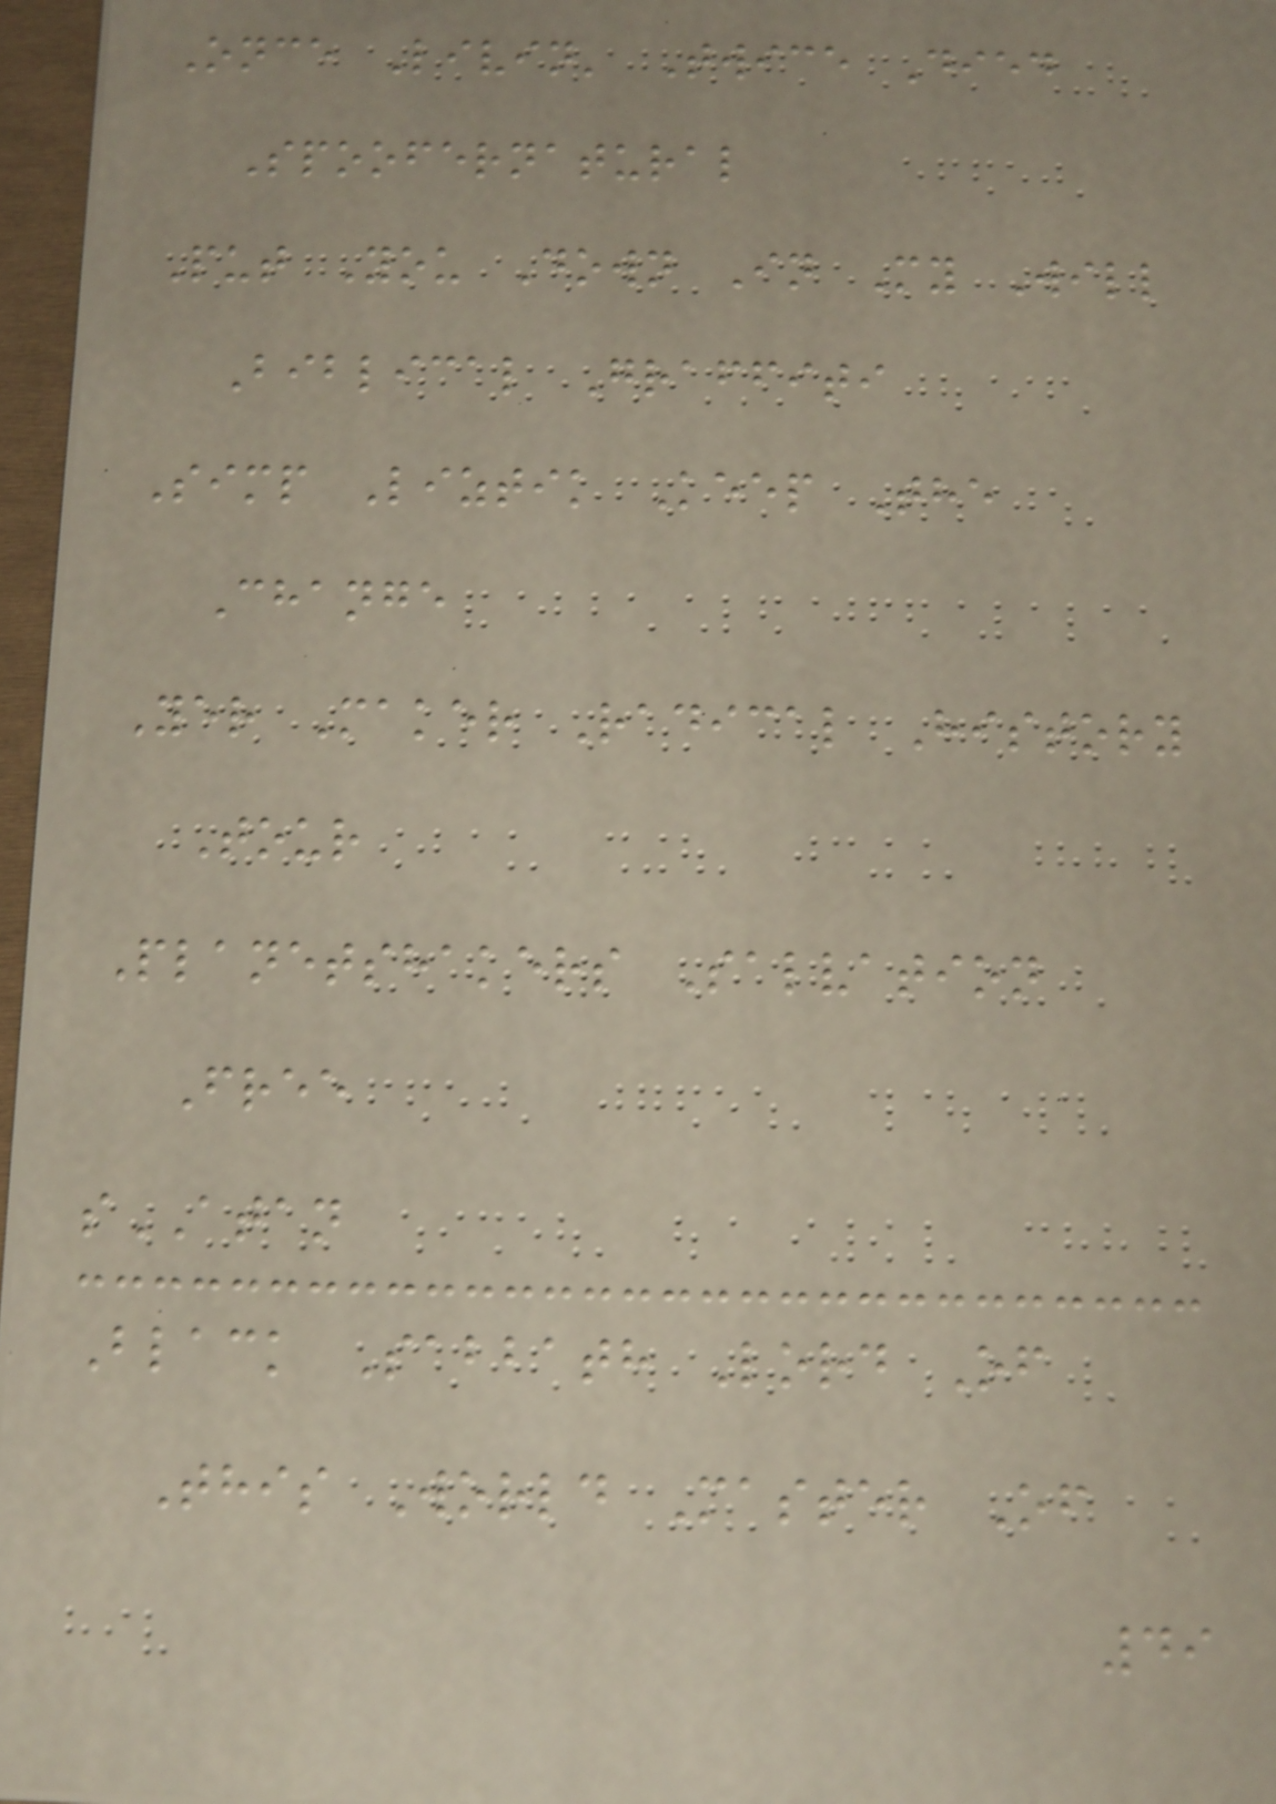Once Livin' Twice Died
Spoofernatural
Put You Down In My Will
Biblical Graffiti
Simp Liztik Keep The
Change
Yer Maker Radical History
Tour
Planetshakers Salvation
Free
sATAN
Black Sabbath Lord Of
This World Master Of
49
